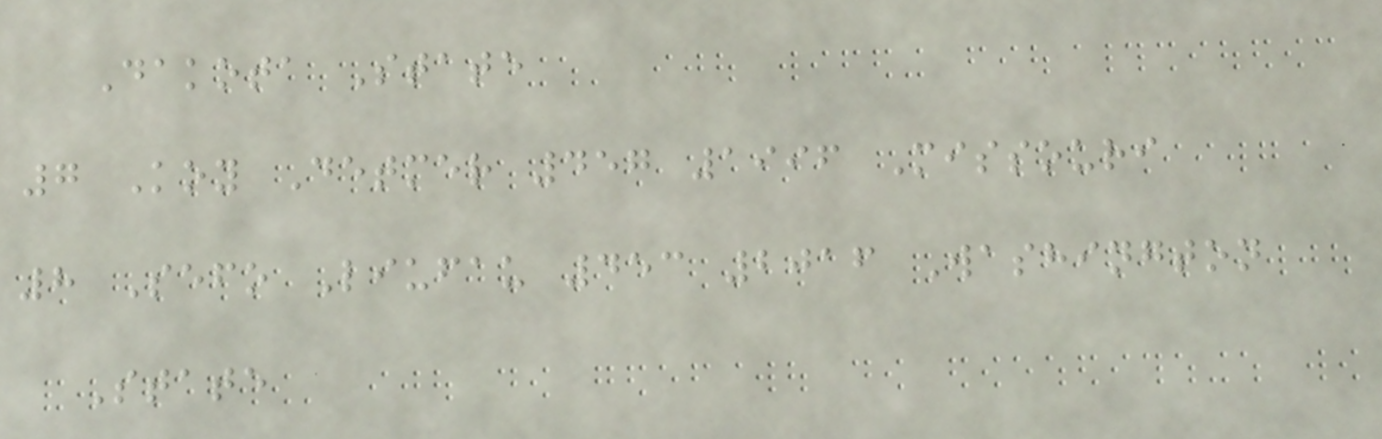Dakota State
7 Koy Detmer 457 1996 Missouri
8 Sefo Liufau 453 2016 Washington
State
